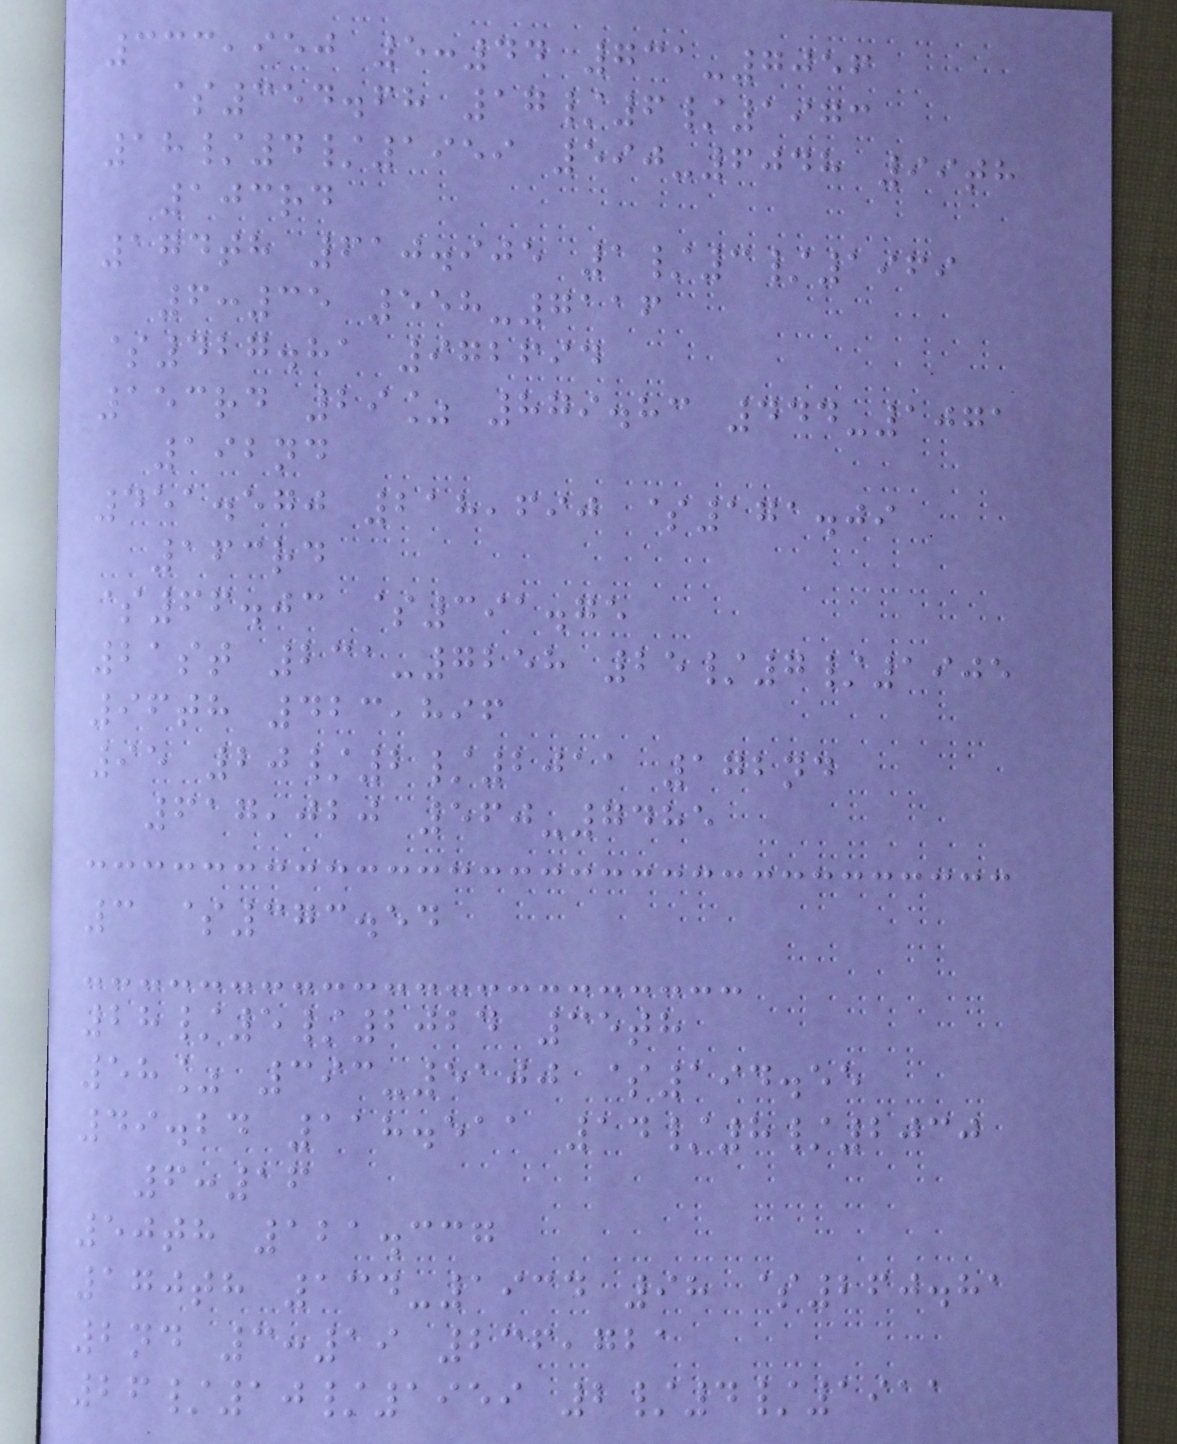333,950 5:44 731-7056
$354.68 17/6/1973
18/4/1959 590-6048 99th
103rd
174th 610.905 1/3/1969
6:35 558-7116
$427.81 972694
153rd 29% 879.83 444-1071
192nd
451.570 218,690 $171.09
163rd
$66.03 $391.75
21st 231-7258 25/7/1905
96th 423,896
95 20/2/2011 172nd
617,020 560-7485
3 $373.54
28/5/2024 35th
58% 393-5100 $194.55
49.24 118.511 14/8/2030
6:16
50th 121.337
170th 134-1934 98 $260.81
2nd 3:19 236,721
26/10/1959 2/4/1911
